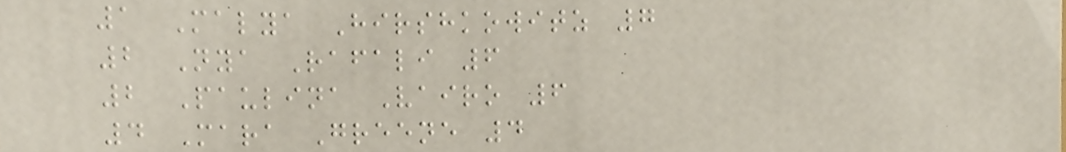1 Malya Hirshkowitz 7
2 Nya Rafali 6
2 Paulina Vairo 6
4 Mara Greene 4
